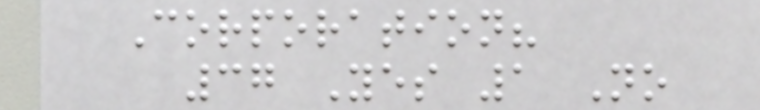Corporation?
37 Yes 1 No
